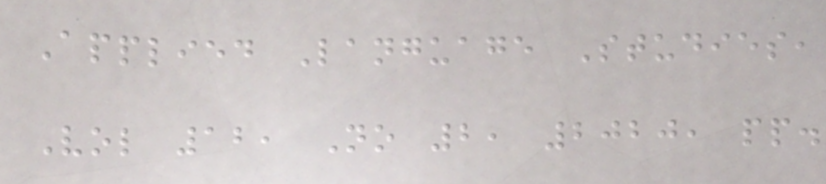Applied Language Studies,
Vol 12, No 2, 2020, pp.
